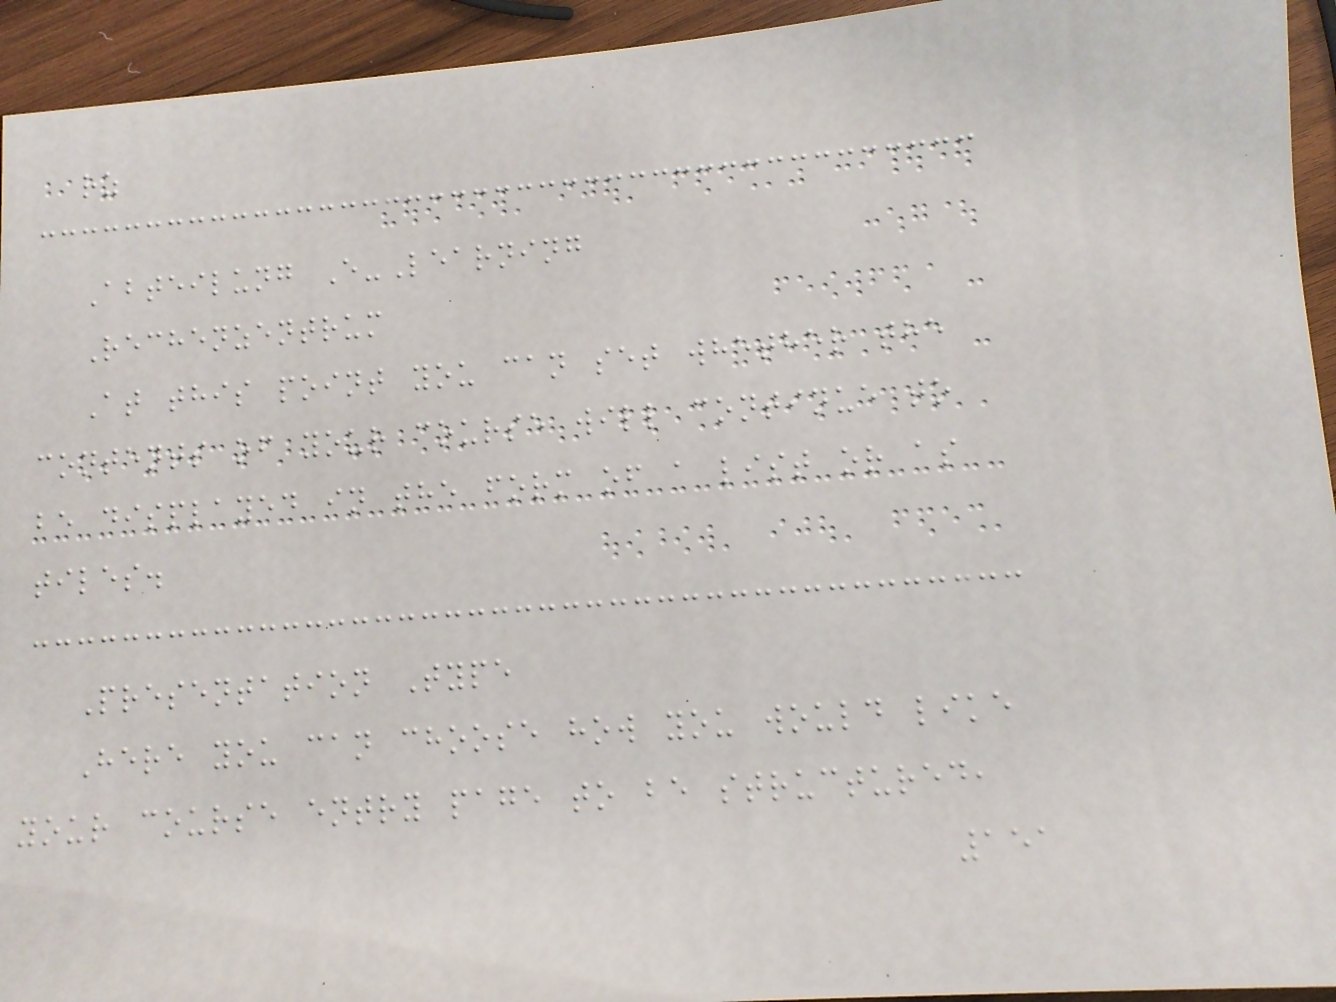rz
Abteilung E-Learning
Rechenzentrum
At this point you can set whether the
contents of your course will continue to
be displayed in the form of a list or as
tiles.
Presentation Type
Here you can choose how you would like
your course entry page to be structured,
151
